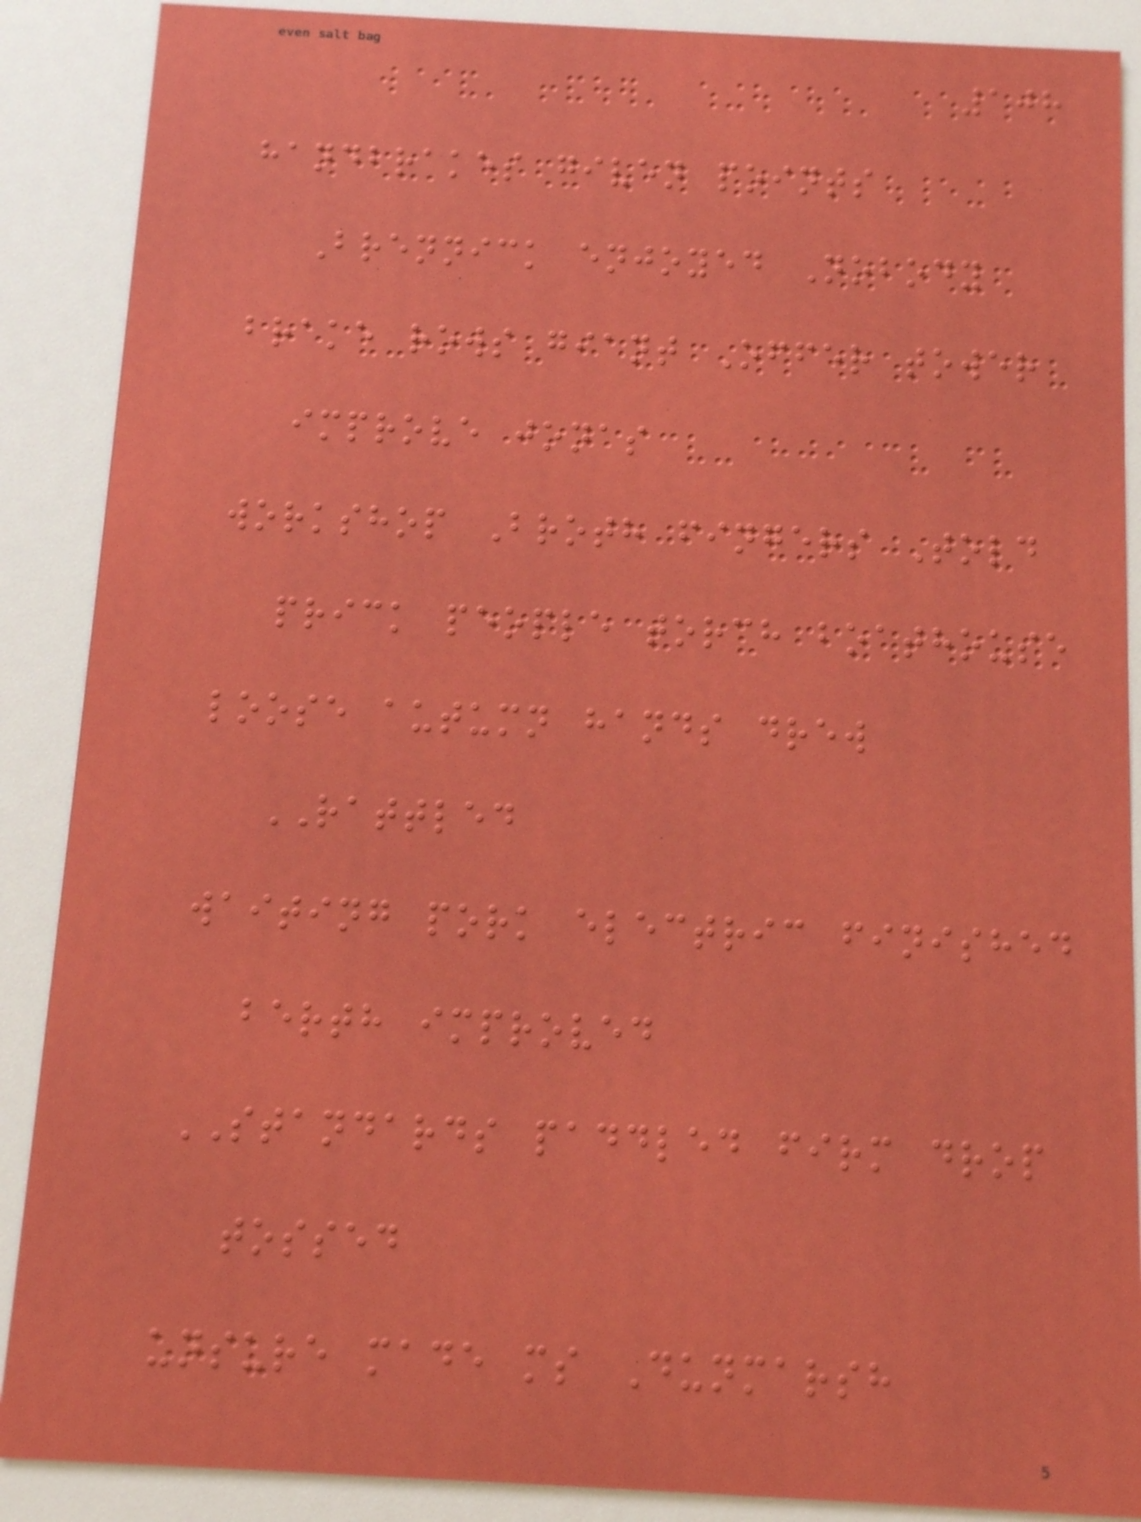108
handbrakes given points
Brennick enjoyed Nobody
brake rows giant Offer tower
improve jonas
workshop Broth fingers Told
prick people torch boathouse
loose autumn hands drew
RATTLED
waiting pork electric finished
berth improved
STANDARDS paddled firm drop
tossed
unsure made ms Dunmarsh
